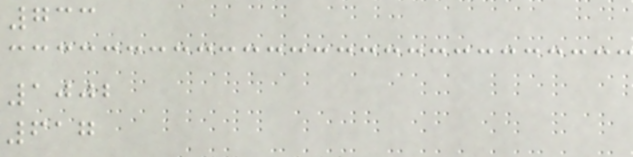733
1002
617
